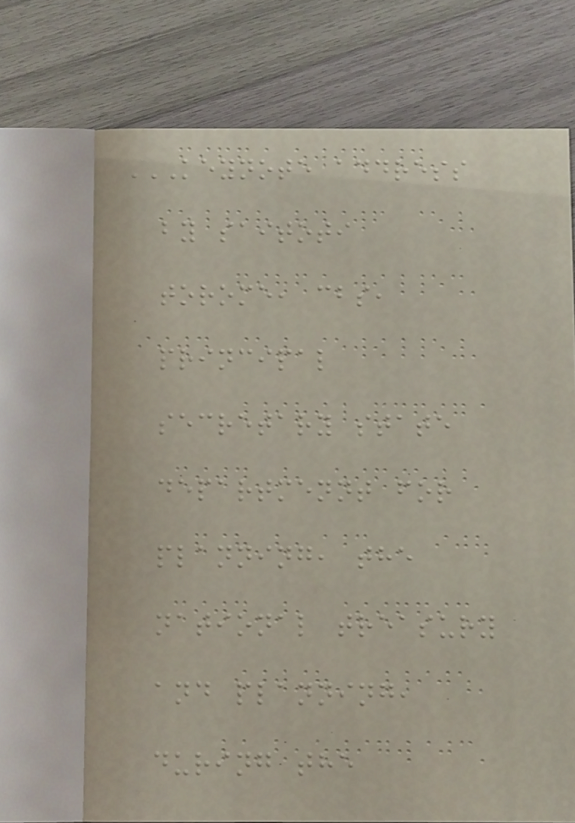KEYNOTE ADDRESS
BY SAITOTI
TOROME, CBS,
PRINCIPAL
SECRETARY STATE
DEPARTMENNT FOR
PLANNING, THE
NATIONAL TREASURY
AND PLANNING,
DURING THE
